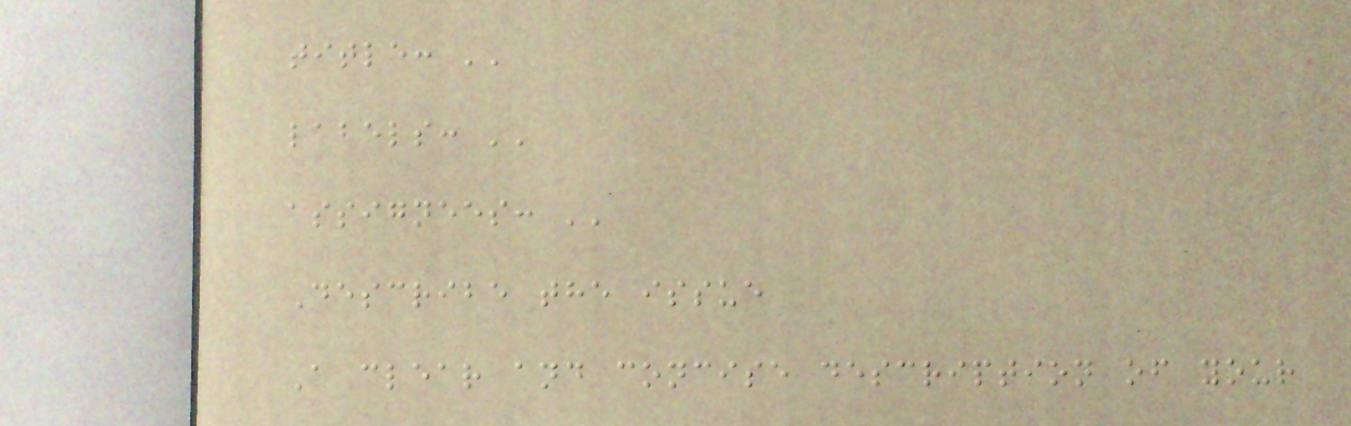title: ''
labels: ''
assignees: ''
Describe the issue
A clear and concise description of your
